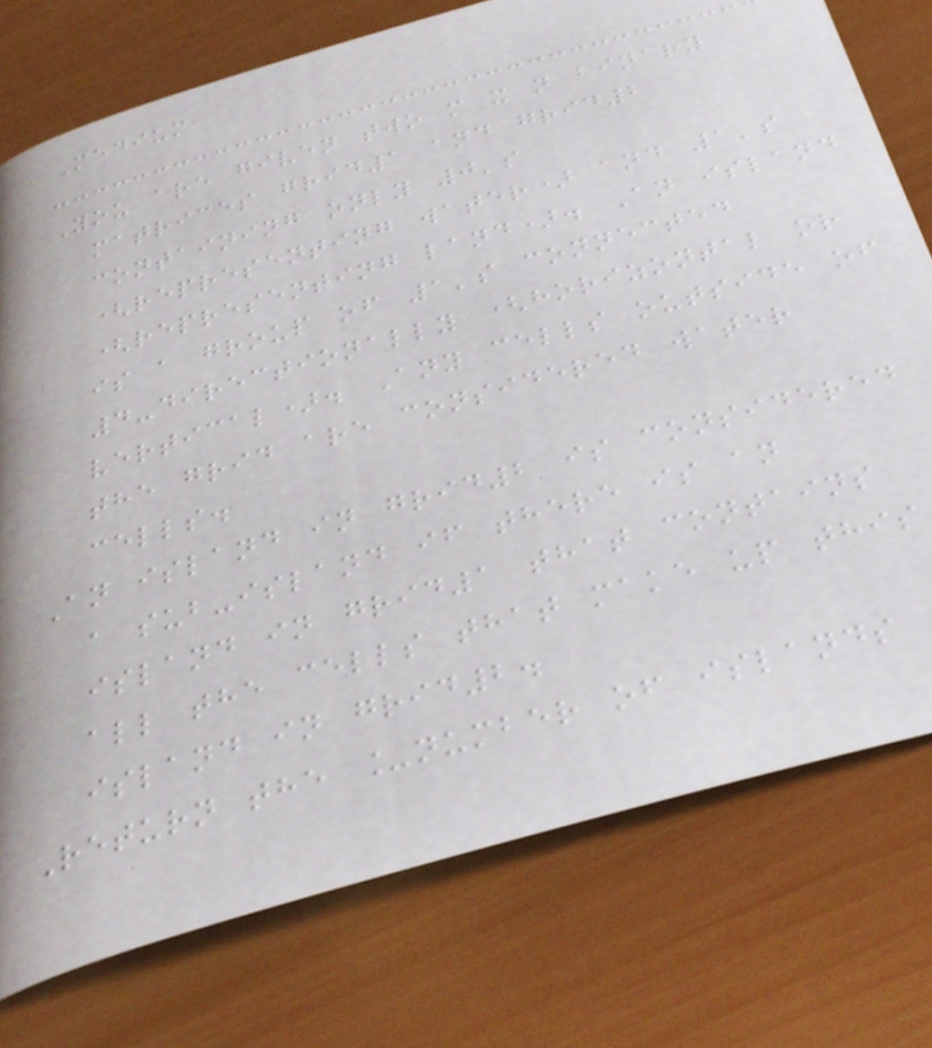Medium
You are given two m x n binary
matrices grid1 and grid2
containing only 0's
(representing water) and 1's
(representing land). An island
is a group of 1's connected
4-directionally (horizontal or
vertical). Any cells outside of
the grid are considered water
cells.
An island in grid2 is considered
a sub-island if there is an
island in grid1 that contains
all the cells that make up this
island in grid2.
Return the _number of islands
